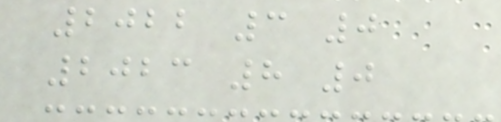2022 3 0
2023 8 0
